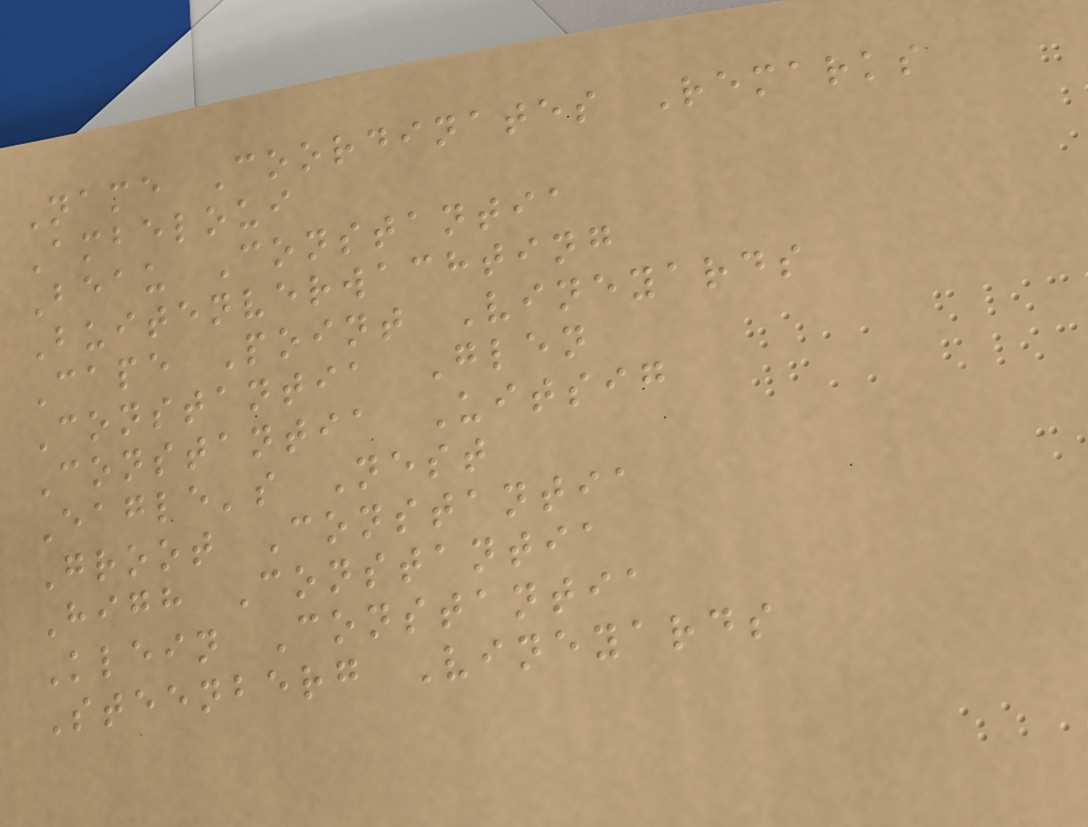Name Coordinates Remarks
Ambeloui
Beau Constantia
Buitenverwachting
Cape Point Vineyards
Constantia Glen
Constantia Uitsig
Eagle's Nest
Groot Constantia
High Constantia
Klein Constantia
Steenberg Vineyards
